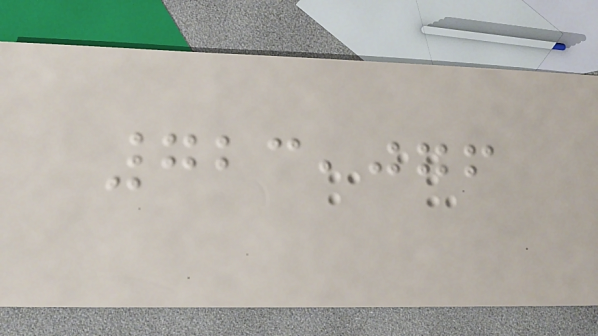723,076
